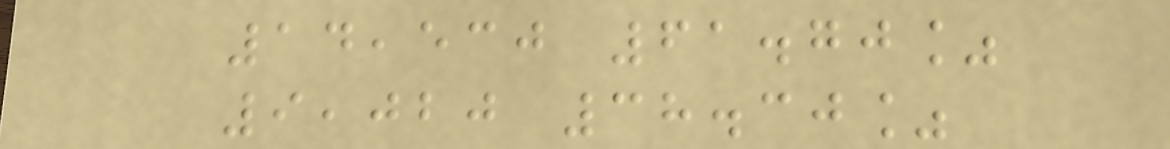14,530 61.70%
9,020 38.30%
